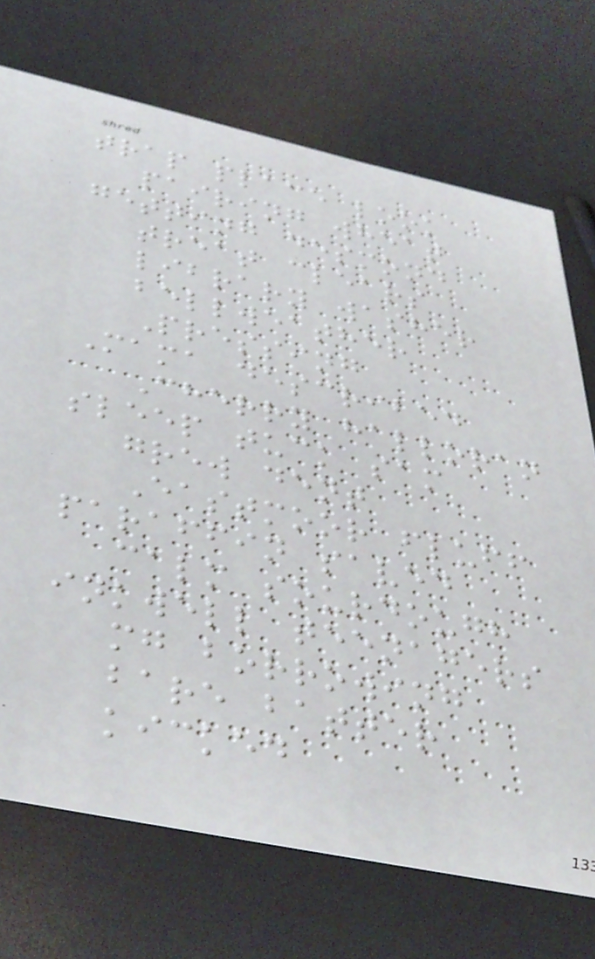trap place look
pairing wheat
getting desmond
treat clears
library washer
bellweather
Pressing
Mama described
Cherry halloran
sleep tuck sam
grew dent
Eastmoor fluff
paraffin saved
calm sourdough
inkwell teenagers
mg borrowing
bare batter
kicked
